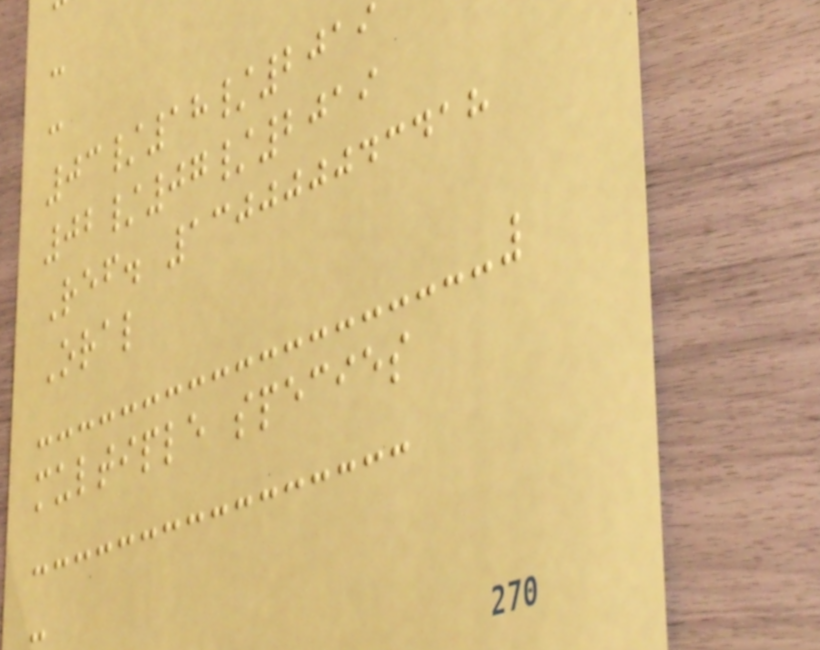:
:
03/18/2019
02/07/2019
Ref. 130000043418
Oral
multiple species
-
